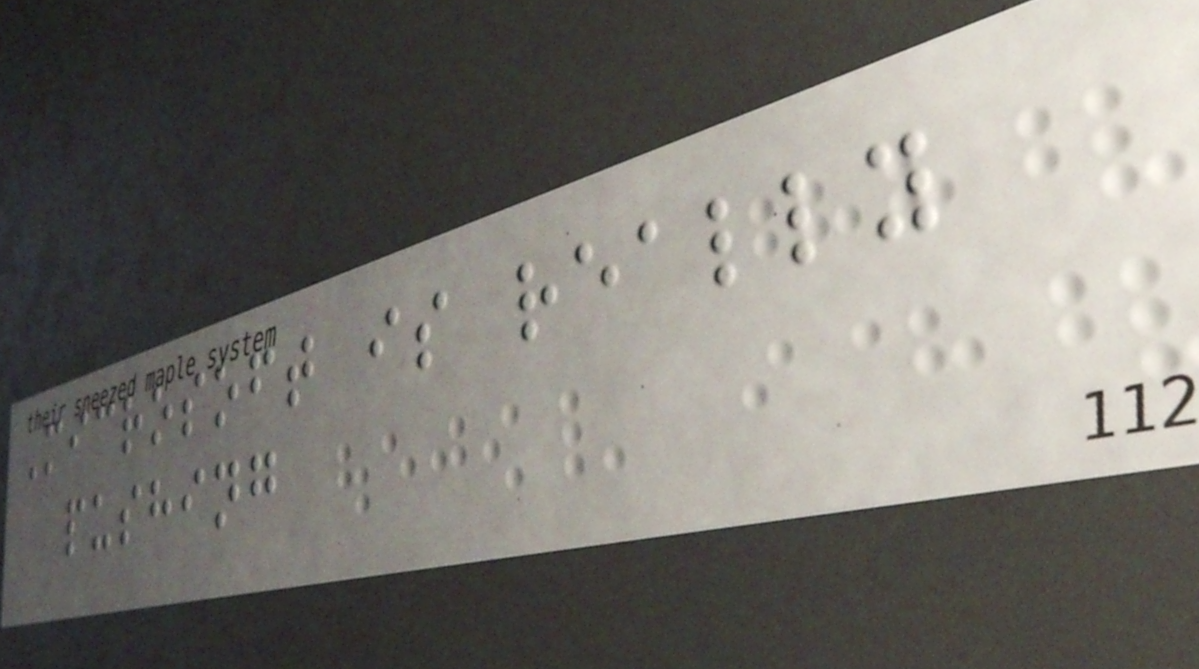Microsoft is really
pushing
